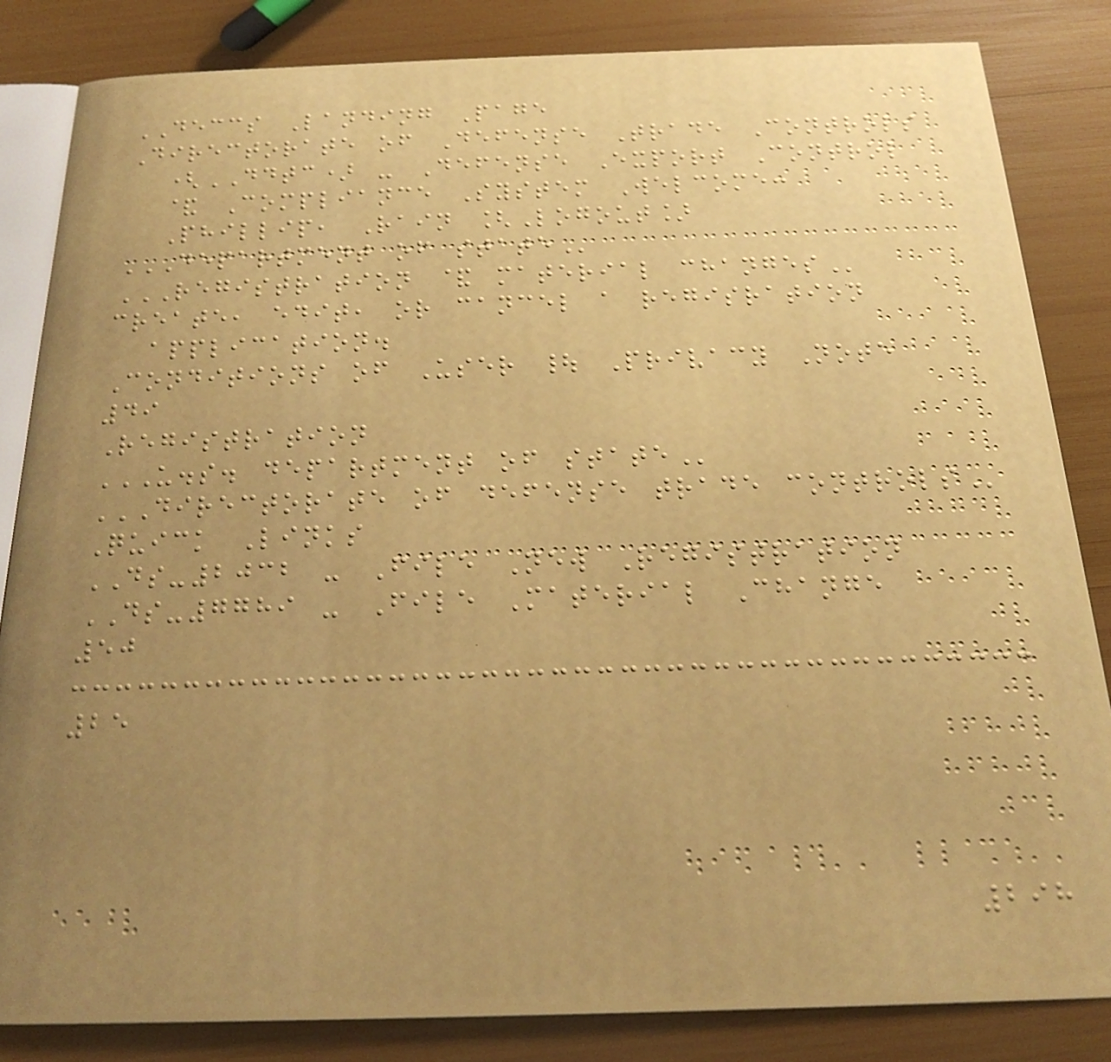DECCS Landing Page
Directorate of Defense Trade Controls
(DDTC) - Defense Export Control
& Compliance System Welcome:
Phillip, Rain [Logout]
DEPARTMENT OF STATE
REGISTRATION & MATERIAL CHANGES
create, edit, or cancel a regisration
application.
Conditions of User | Privacy Note
49
Registration
U.S. DEPARTMENT OF STATE
DIRECTORATE OF DEFENSE TRADE CONTROLS
Quick Links
DS-2032 - File New Registration
DS-7789 - File Material Change
50
25
298
